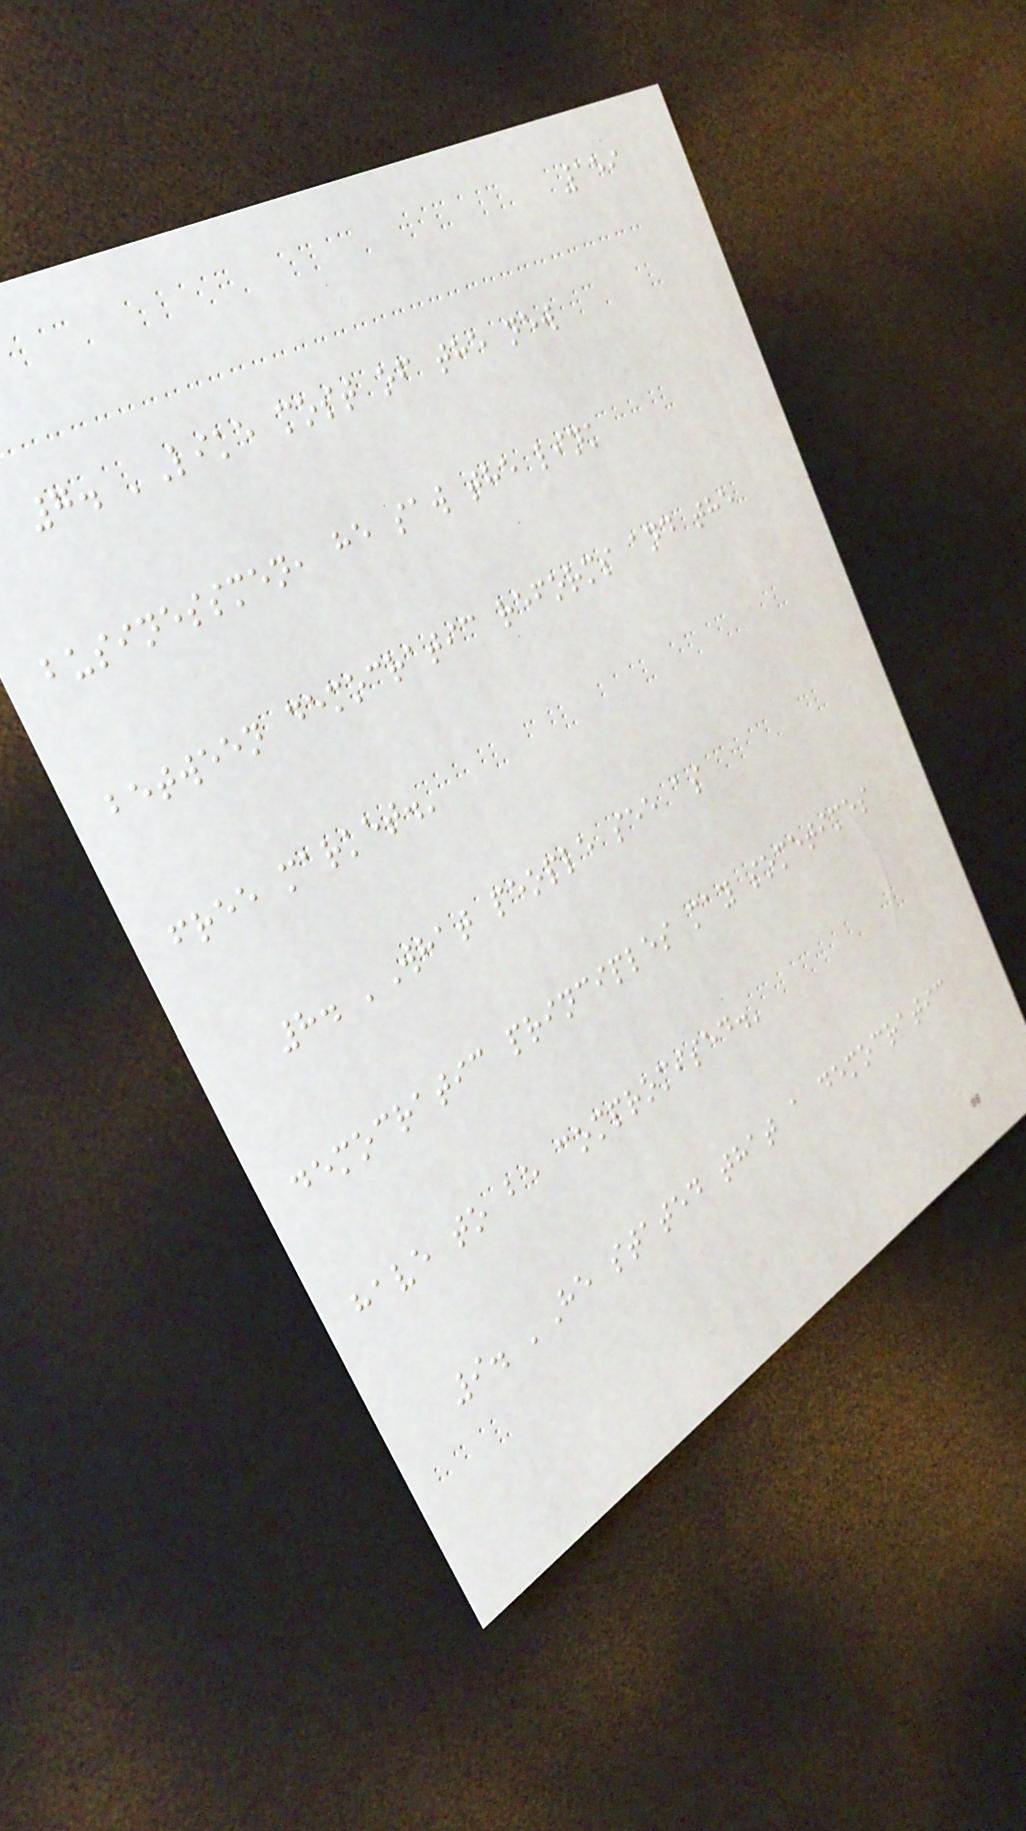159
7. 'Like most of the new
businessmen, he saw the link
between democratic reforms and the
free market.'
8. 'What people see as
democratic principles may sometimes
have to be compromised.'
9. 'He stated that a democratic
